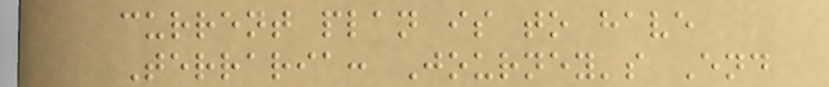current plan is to have
Terraria: Journey's End
